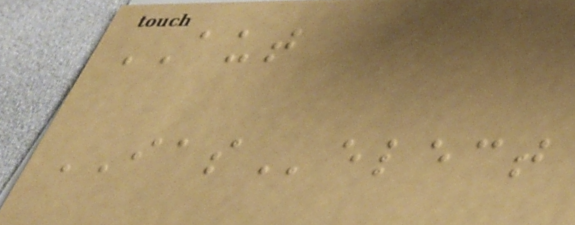AUT
IASelect
